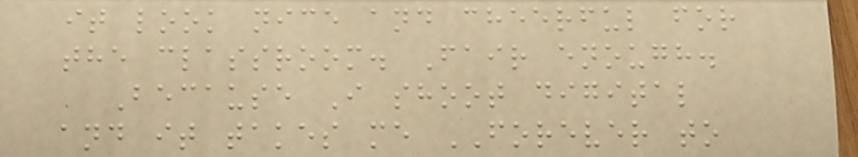it look nice and cheerful for
the classroom. Fair enough.
Because I shoot digital
and it takes me FOREVER to
